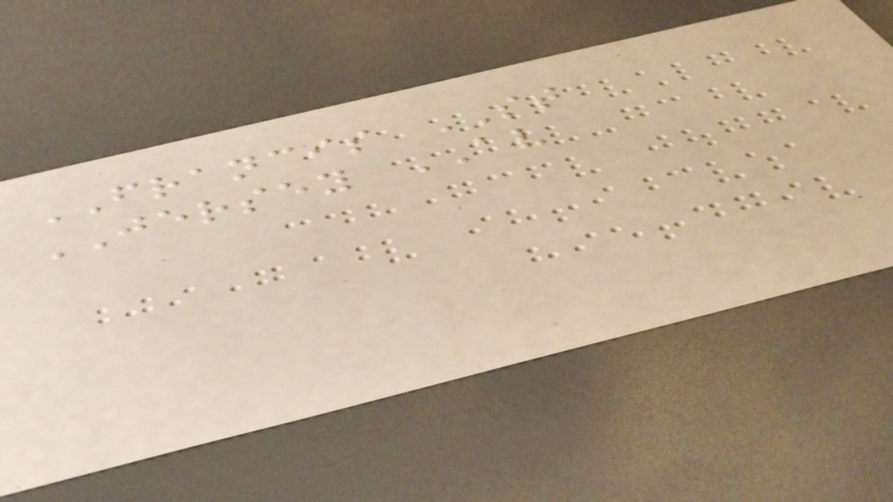FRANCIS ST
JERSEY AV
